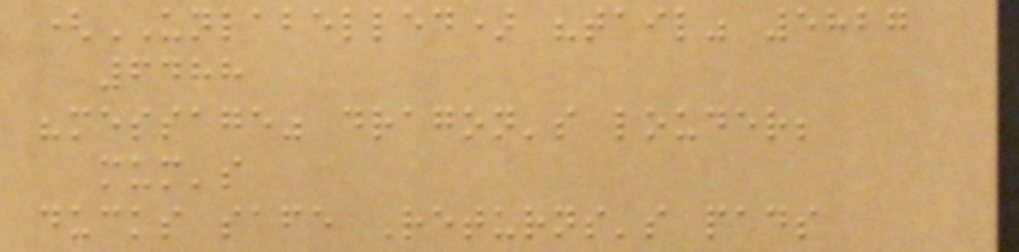(UNLABELLED) "tail" 5827
6488
"message" dragon's louder;
mum's
ducks safe Returns's pads
